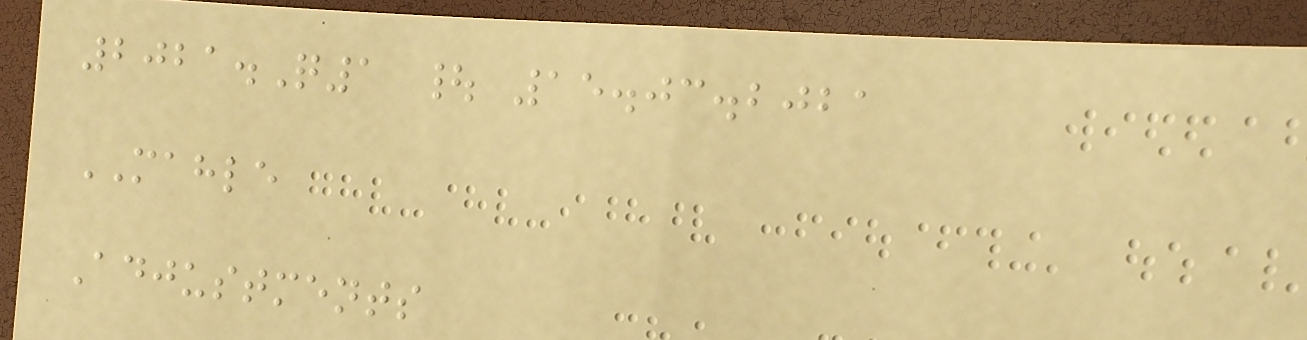2021.Q1 | 15.03.2021
MAHLE
Adjustments
